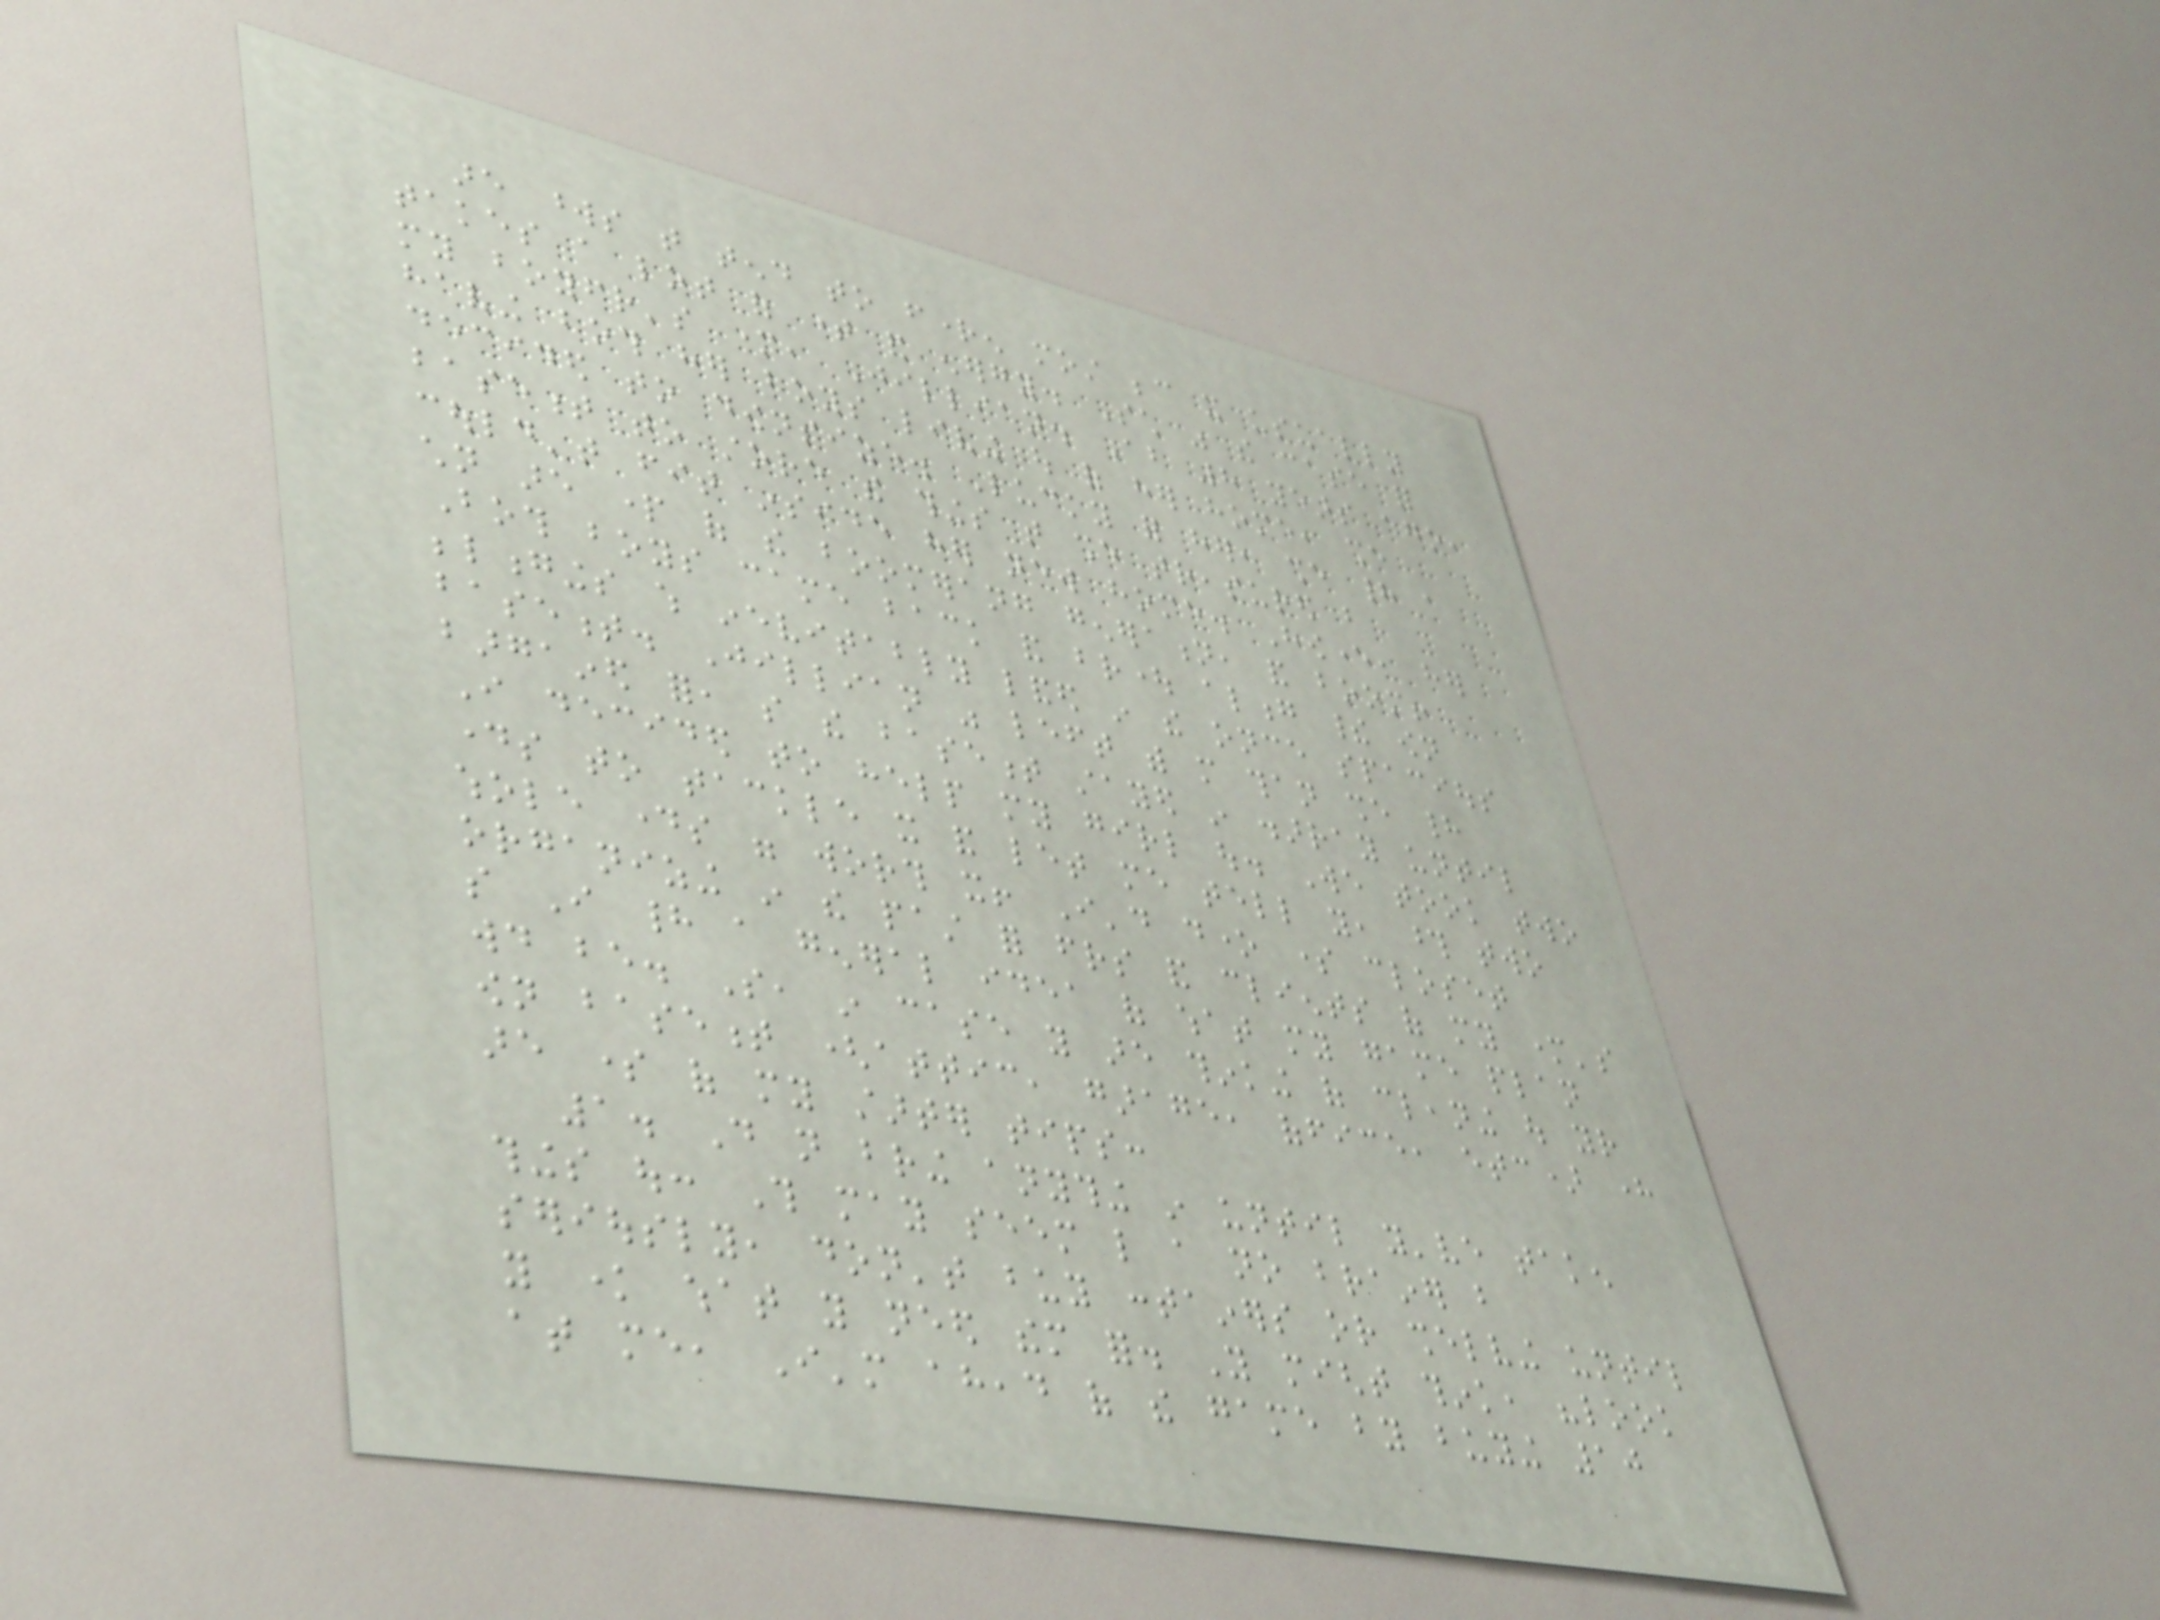are words that tend to frighten most because it usually
takes a lot of time and energy. Such was the case for
my boyfriend's mother, Jillian. About 8 years ago,
having both her boys living out of her home, she
decided to downsize. Lucky for her, she had a
basement to store the things that she treasured but
could't fit inside her new home. However, her
children are part of the boomerang generation, and boom!
Both boys came back and brought along their own
belongings which inevitably landed in the once spacious
basement. Jillian was left with more than she had
bargained for, so the basement stayed in disarray until
I decided to help my girl out. We took two
days to tackle it and let me tell you, those two
whole days were worth it! I'd done some closet
organizing in the past for friends and clients of my mother's
so I had a general idea of what my game plan
would be. So, in case you are thinking of cleaning out your
own basement (attic, garage, office, etc) here
are some of my starter tips:
1. Do not bring anything in until you've taken
things out: This may seem like a no brainer but
seriously, don't buy containers or shelving until
you know what you need them for. You might think, "look
at me, I'm ahead of the game by buying 10
